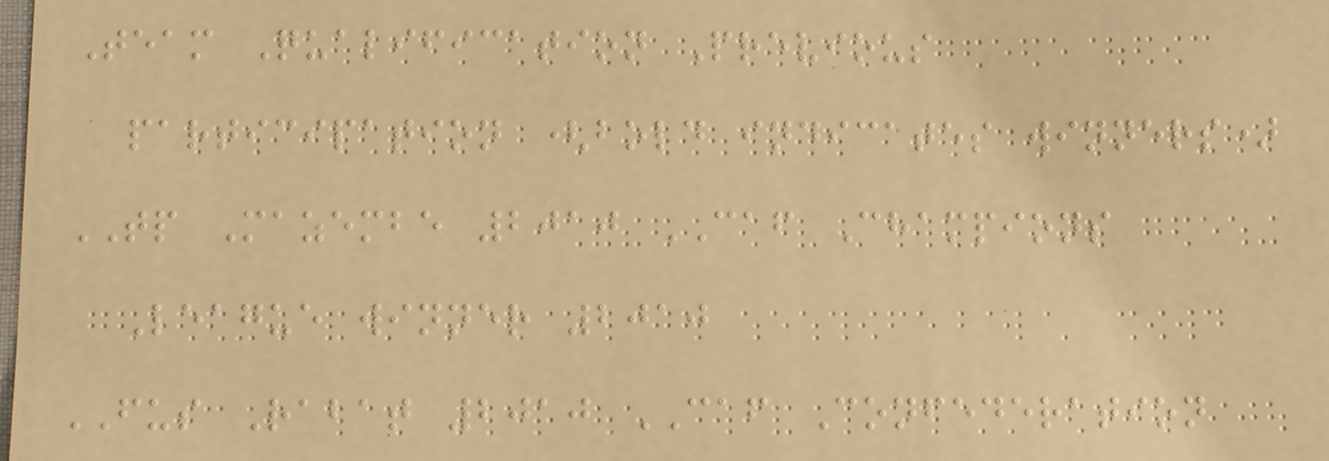Team Qualification Previous
participation (bold indicates winners)
TP Mazembe 2010 CAF Champions
League winner 2010
FUS Rabat 2010 CAF Confederation
